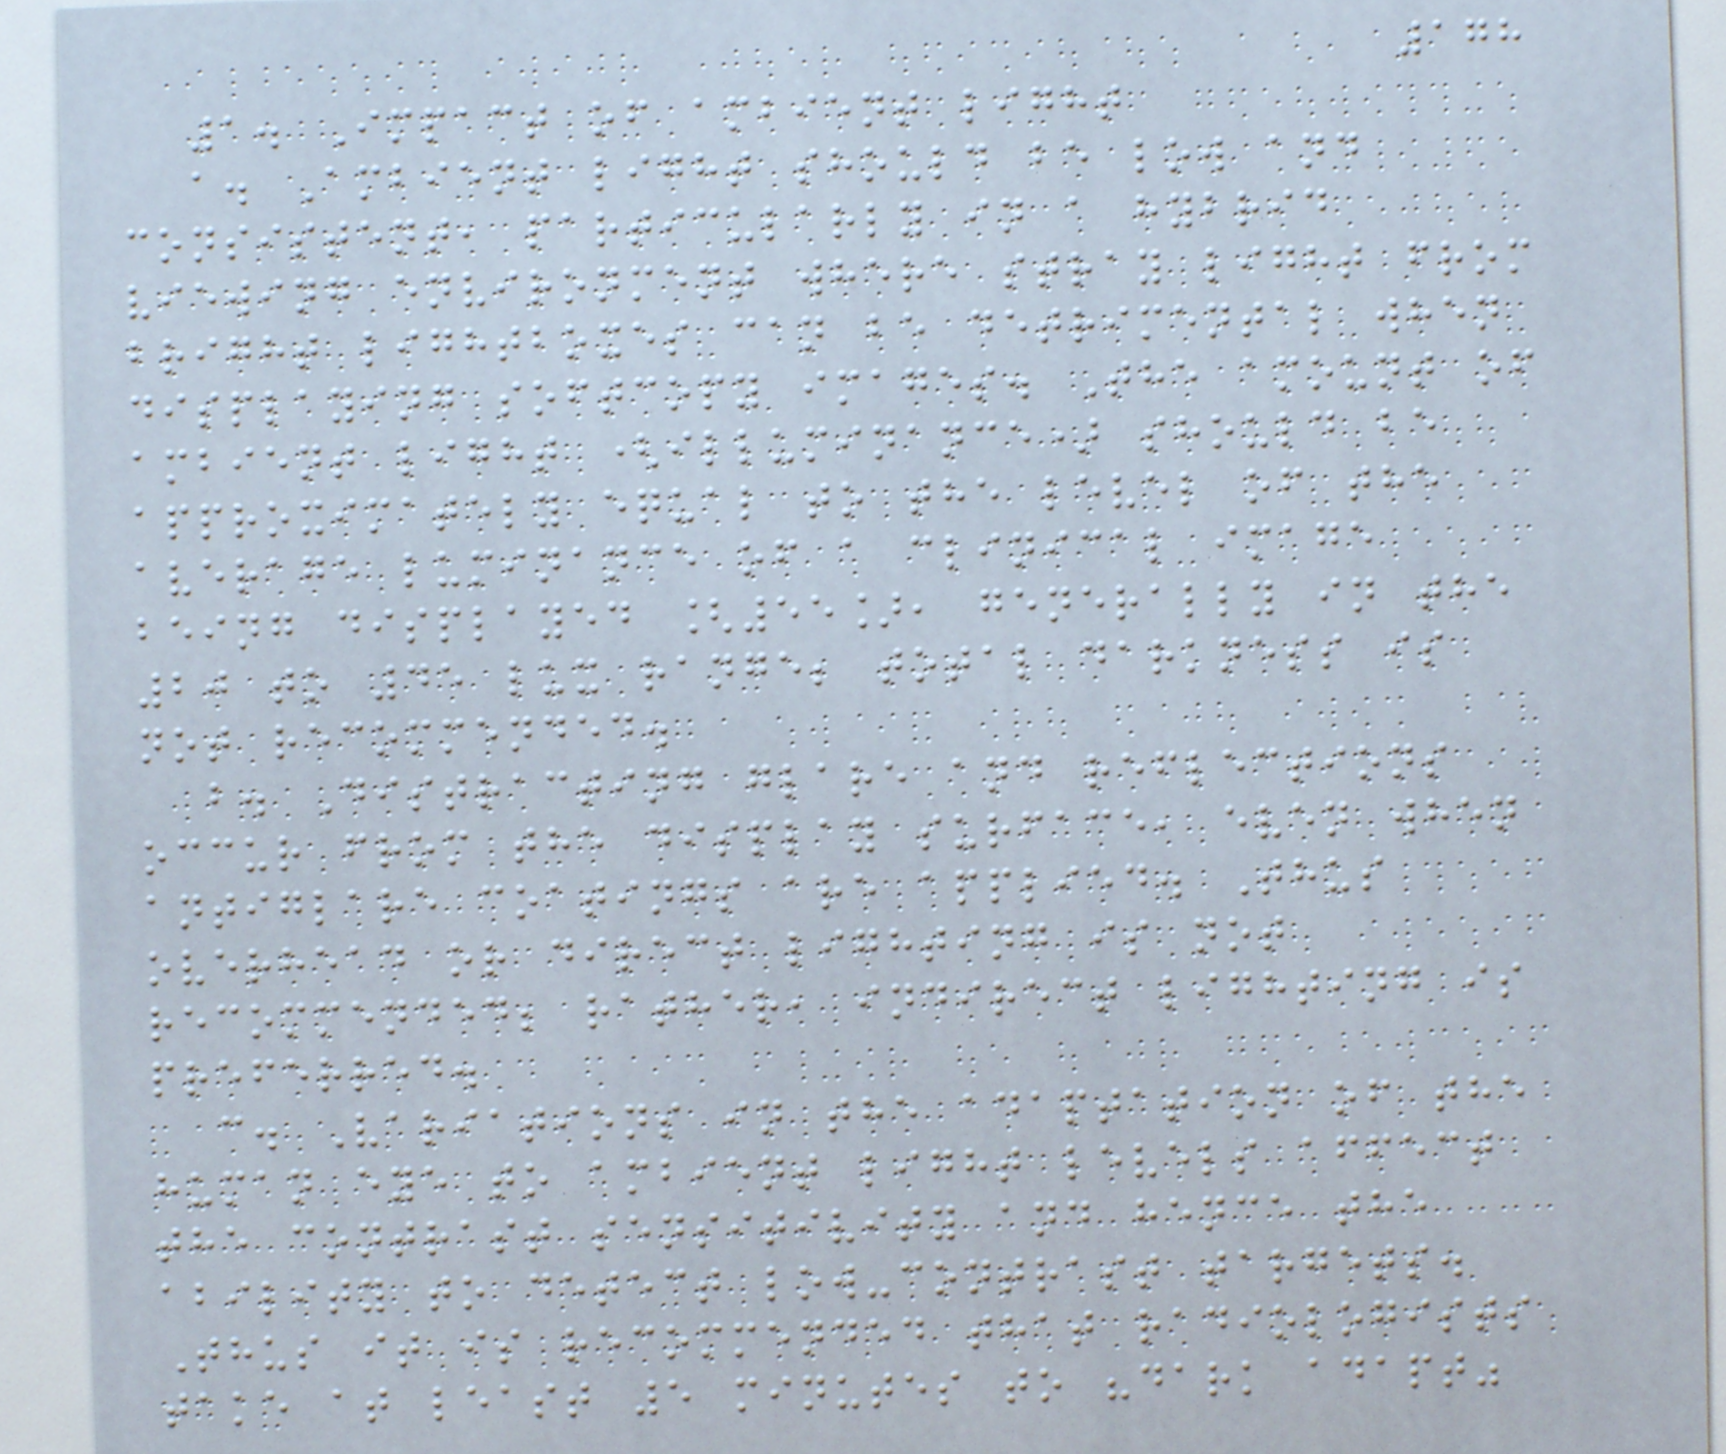178
1. Impact of ambient light
a. Ambient light should be low and
consistent, particularly in a hybrid
viewing environment where stray light from
bright lightboxes can be detrimental when
displaying softcopy images. The amount of
ambient light (illuminance) should be
approximately equal to the level of the
average luminance of a clinical image
being displayed [55], generally in the
20 to 45 lux range; total darkness is
not recommended.
b. Distracting glare and reflections
occur from the display surface, even when
antiglare coatings are applied. Thus
overhead or direct lighting is not
recommended; rather, indirect lighting is
preferred.
c. Variations in the adaptation of the
human eye to ambient light levels affect
the contrast sensitivity and hence the
ability to detect low-contrast targets.
Thus it is recommended that radiologists
take at least 5 minutes to "dark adapt"
